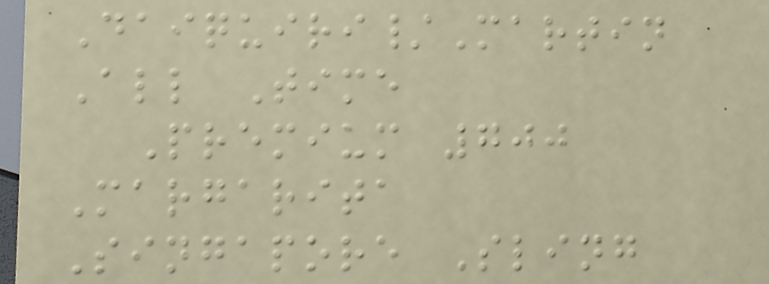Daiquiri/Martin
All Time
Premium 700
Margarita
Singapore Sling
